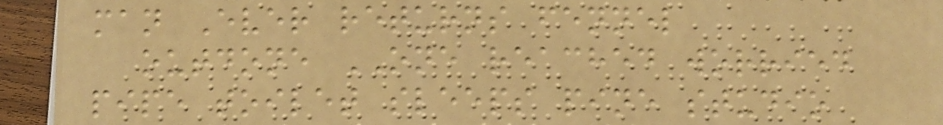man Ever returns fennel
outdone ONE reached worried
pipe toilet sleeps pine studio
